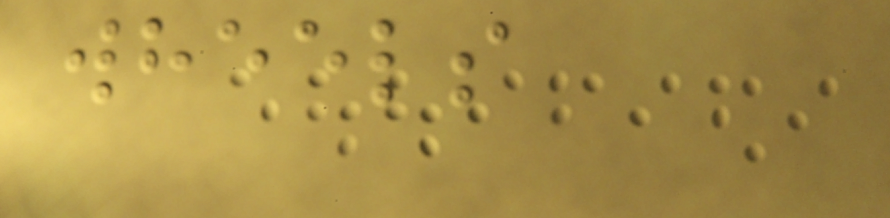wheels
